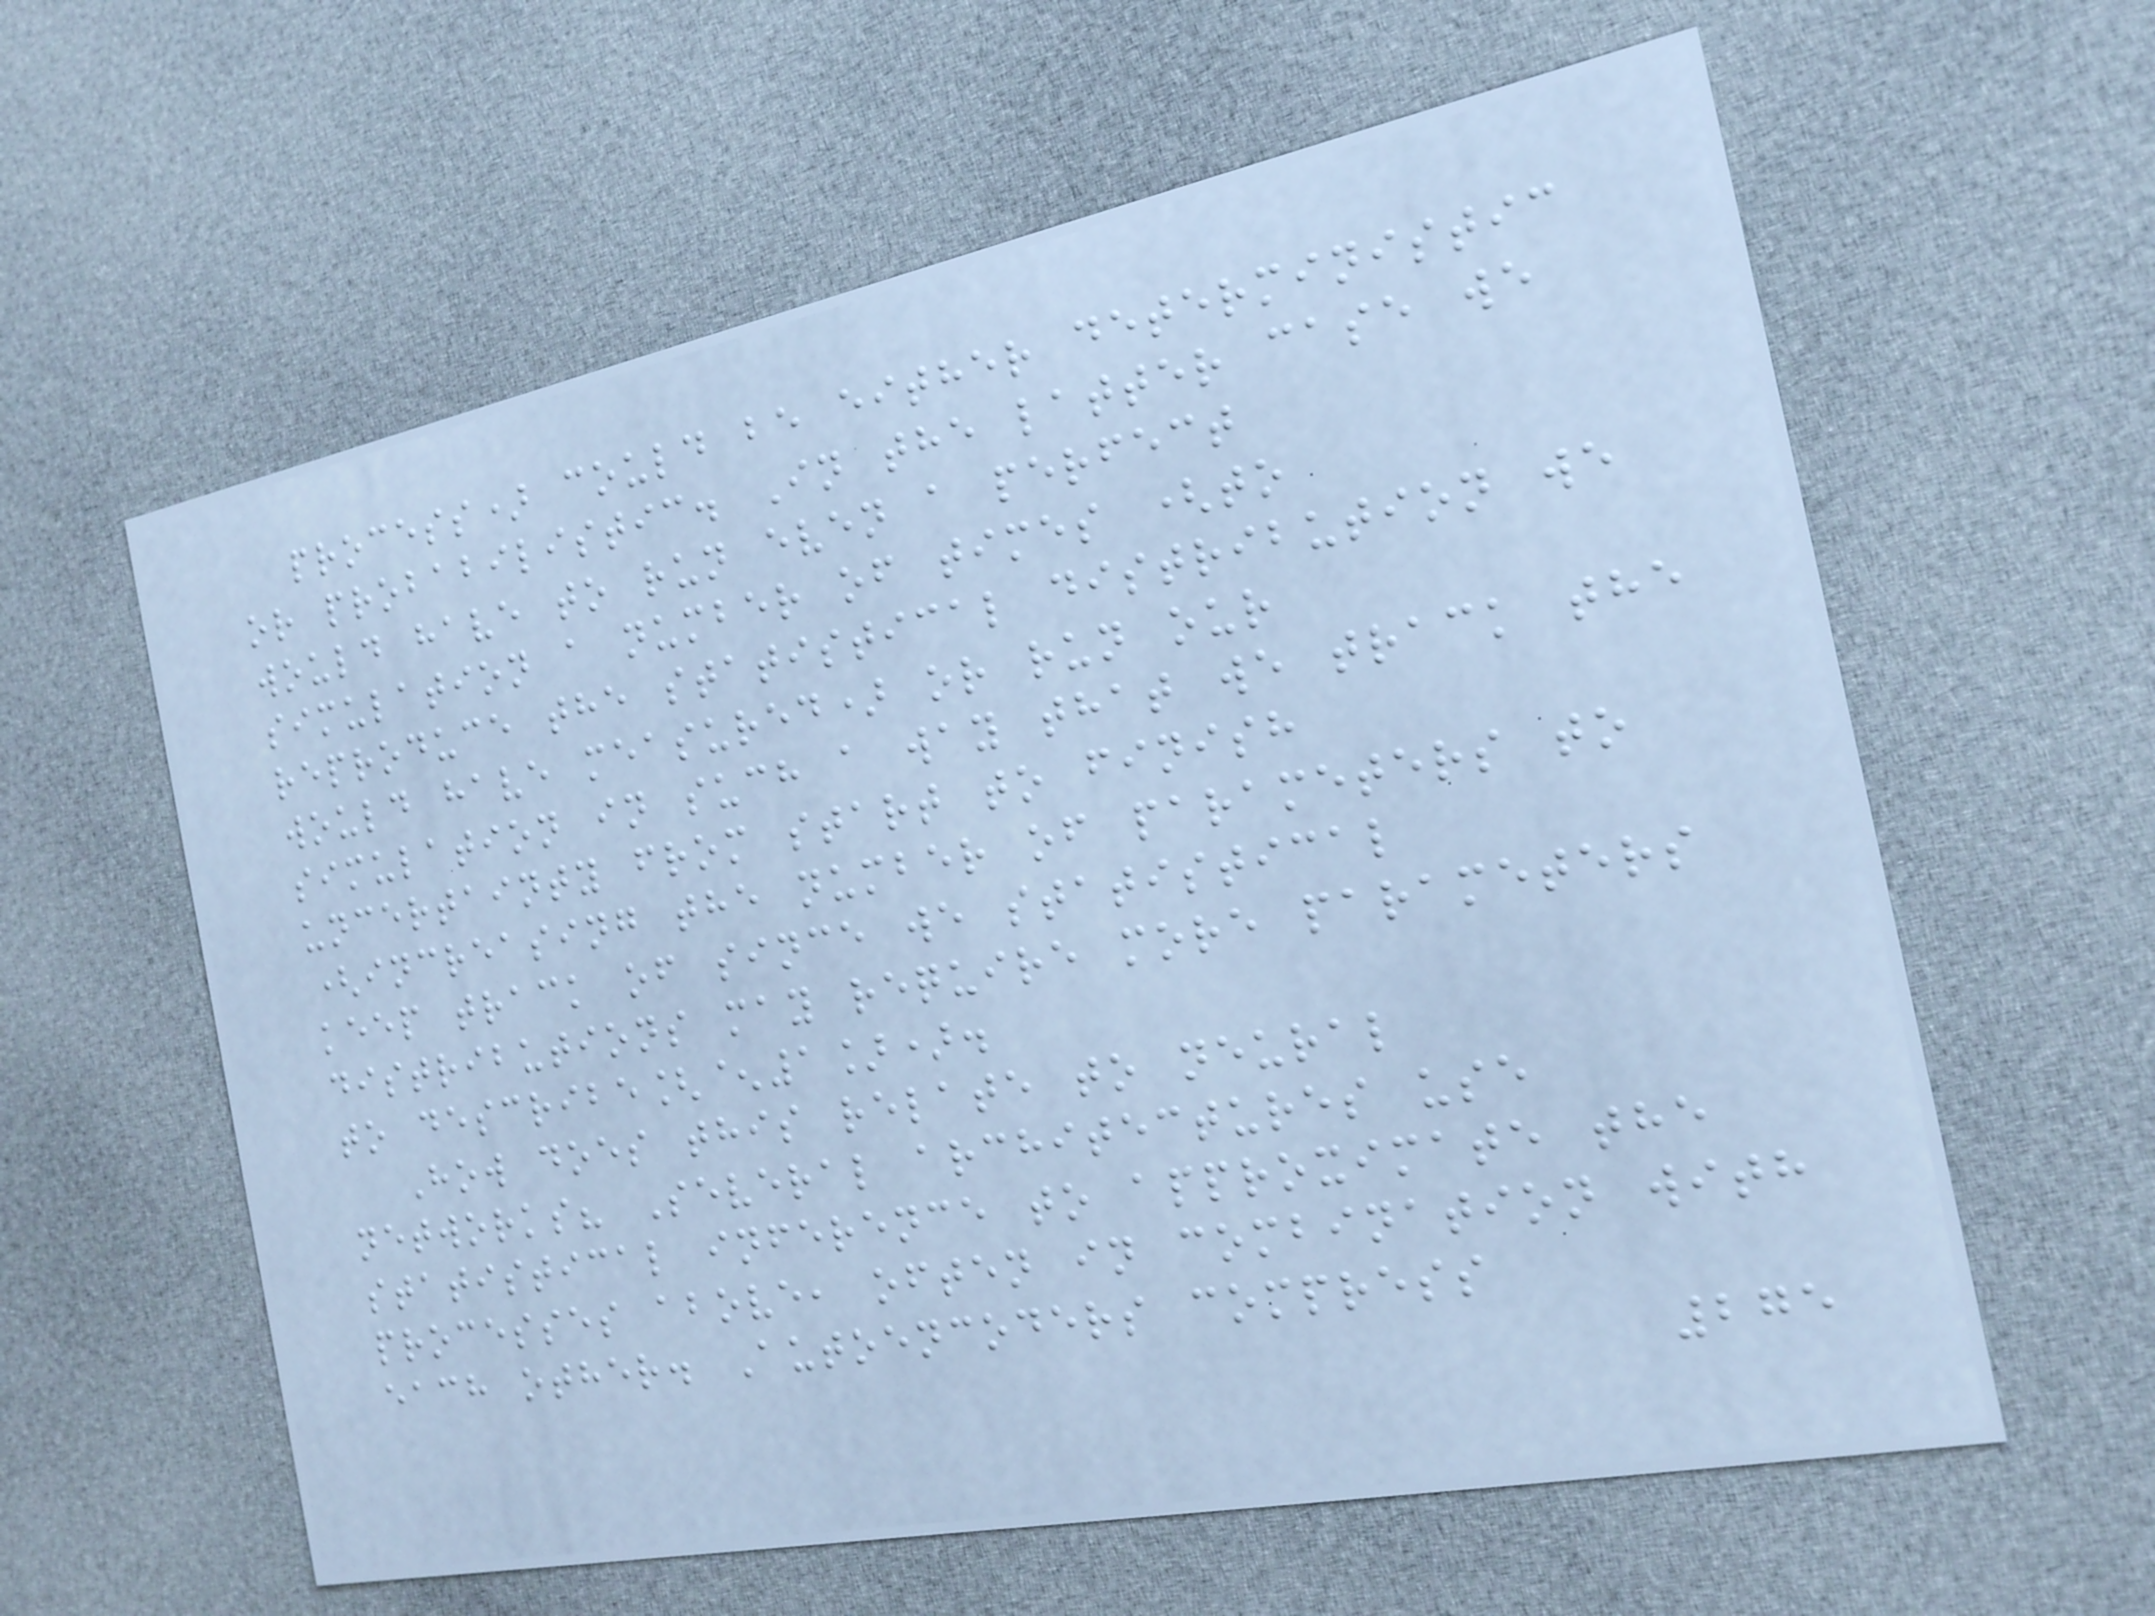process) could be either deterministic
or probabilistic. In the latter case we
would have to run even a perfect
simulation a number of times (to
reproduce the statistical distribution we
would have measured) or run our
simulation in such a way that we track the
uncertainty from start to finish
(increasing the number of parameters to
keep track of since we statistical
distributions may require more parameters
to describe[^1]).
How does this relate to neural
networks? Several architectures use
statistical inference to approximate the
processes above, often in combination with
each other. Autoencoders compress
275
